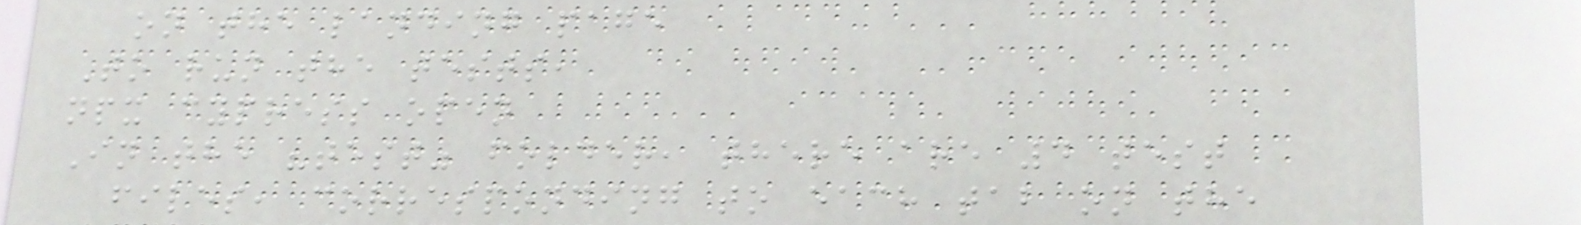on the landing page
To run the tests,
npx cypress open
In the "test" folder, there are 4 test
files, corresponding to each tab on the
